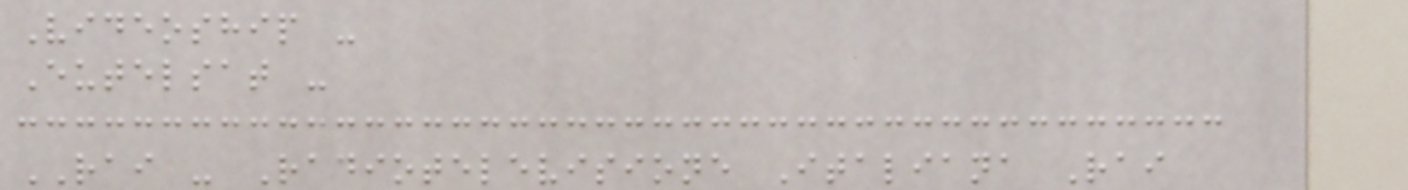Videoship -
Eutelsat -
RAI - Radiotelevisione Italiana Rai
